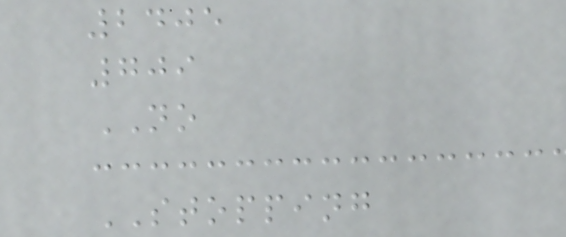2405
709
NO
STOPPING
